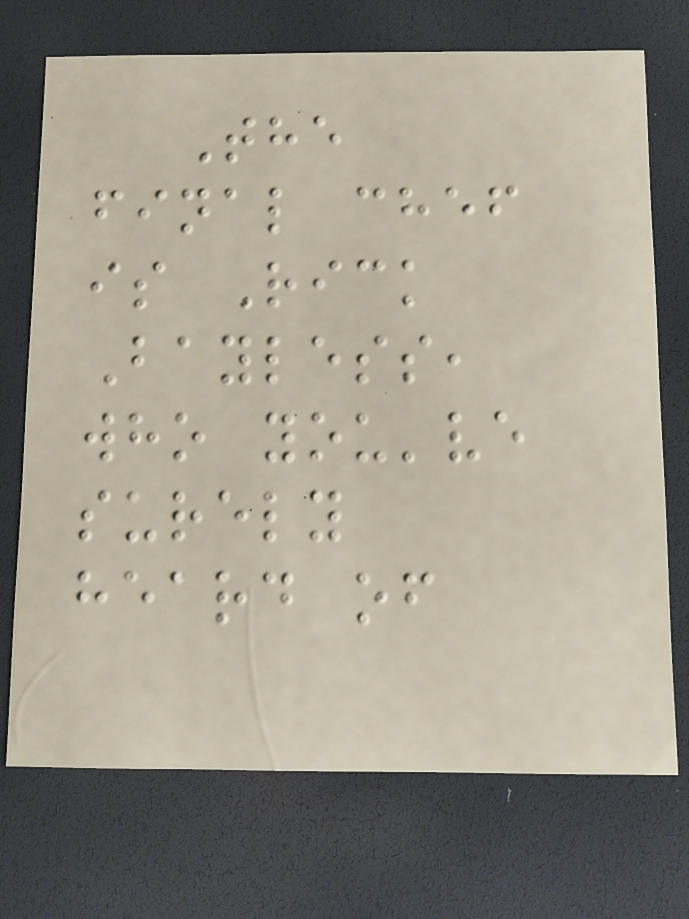The
final chef
is Rick
Bayless,
who you've
surely
heard of
